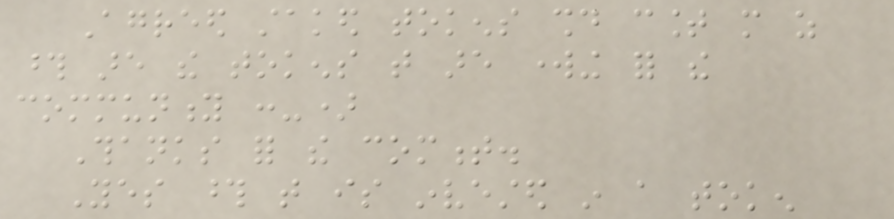Agreed staked tokens should count more as
those are the tokens that are working for the
community :-)
Thanks for the comment.
Yes those that is invested in a token
